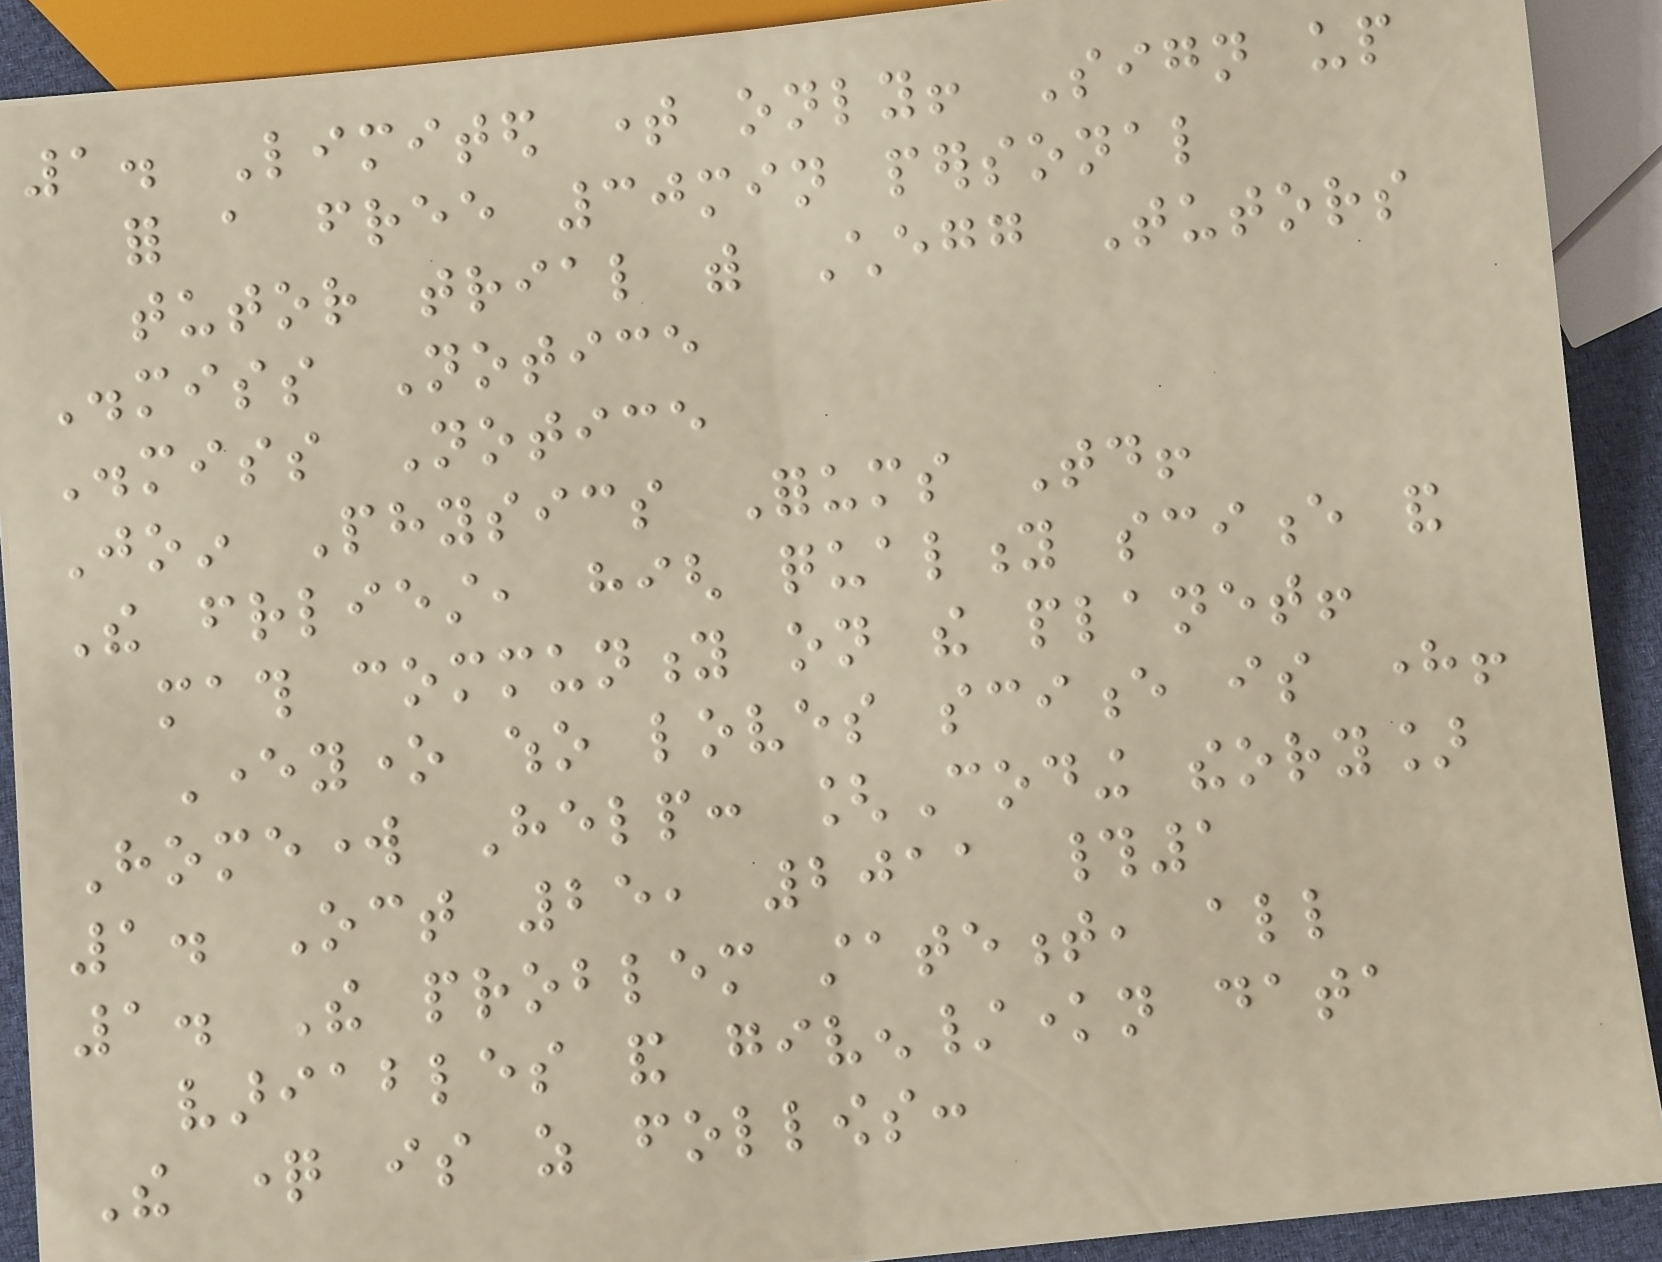1. Limited time only! Sign up
for a free 30min personal
tutor trial with Chegg Tutors
Dismiss Notice
Dismiss Notice
Join Physics Forums Today!
The friendliest, high quality science and
math community on the planet!
Everyone who loves science is here!
Homework Help: [Coding theory]
1. Oct 25, 2011 #1
1. The problem statement, all
variables and given/known data
The question is as follows:
